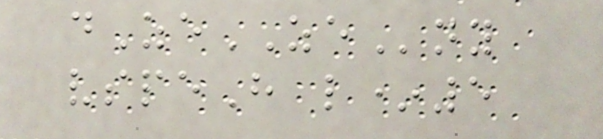dZeZEny
vspeH l*5
